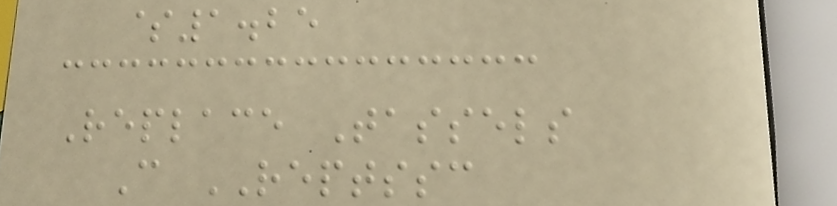$1.25
Replace Tassels
C REPTSSC
